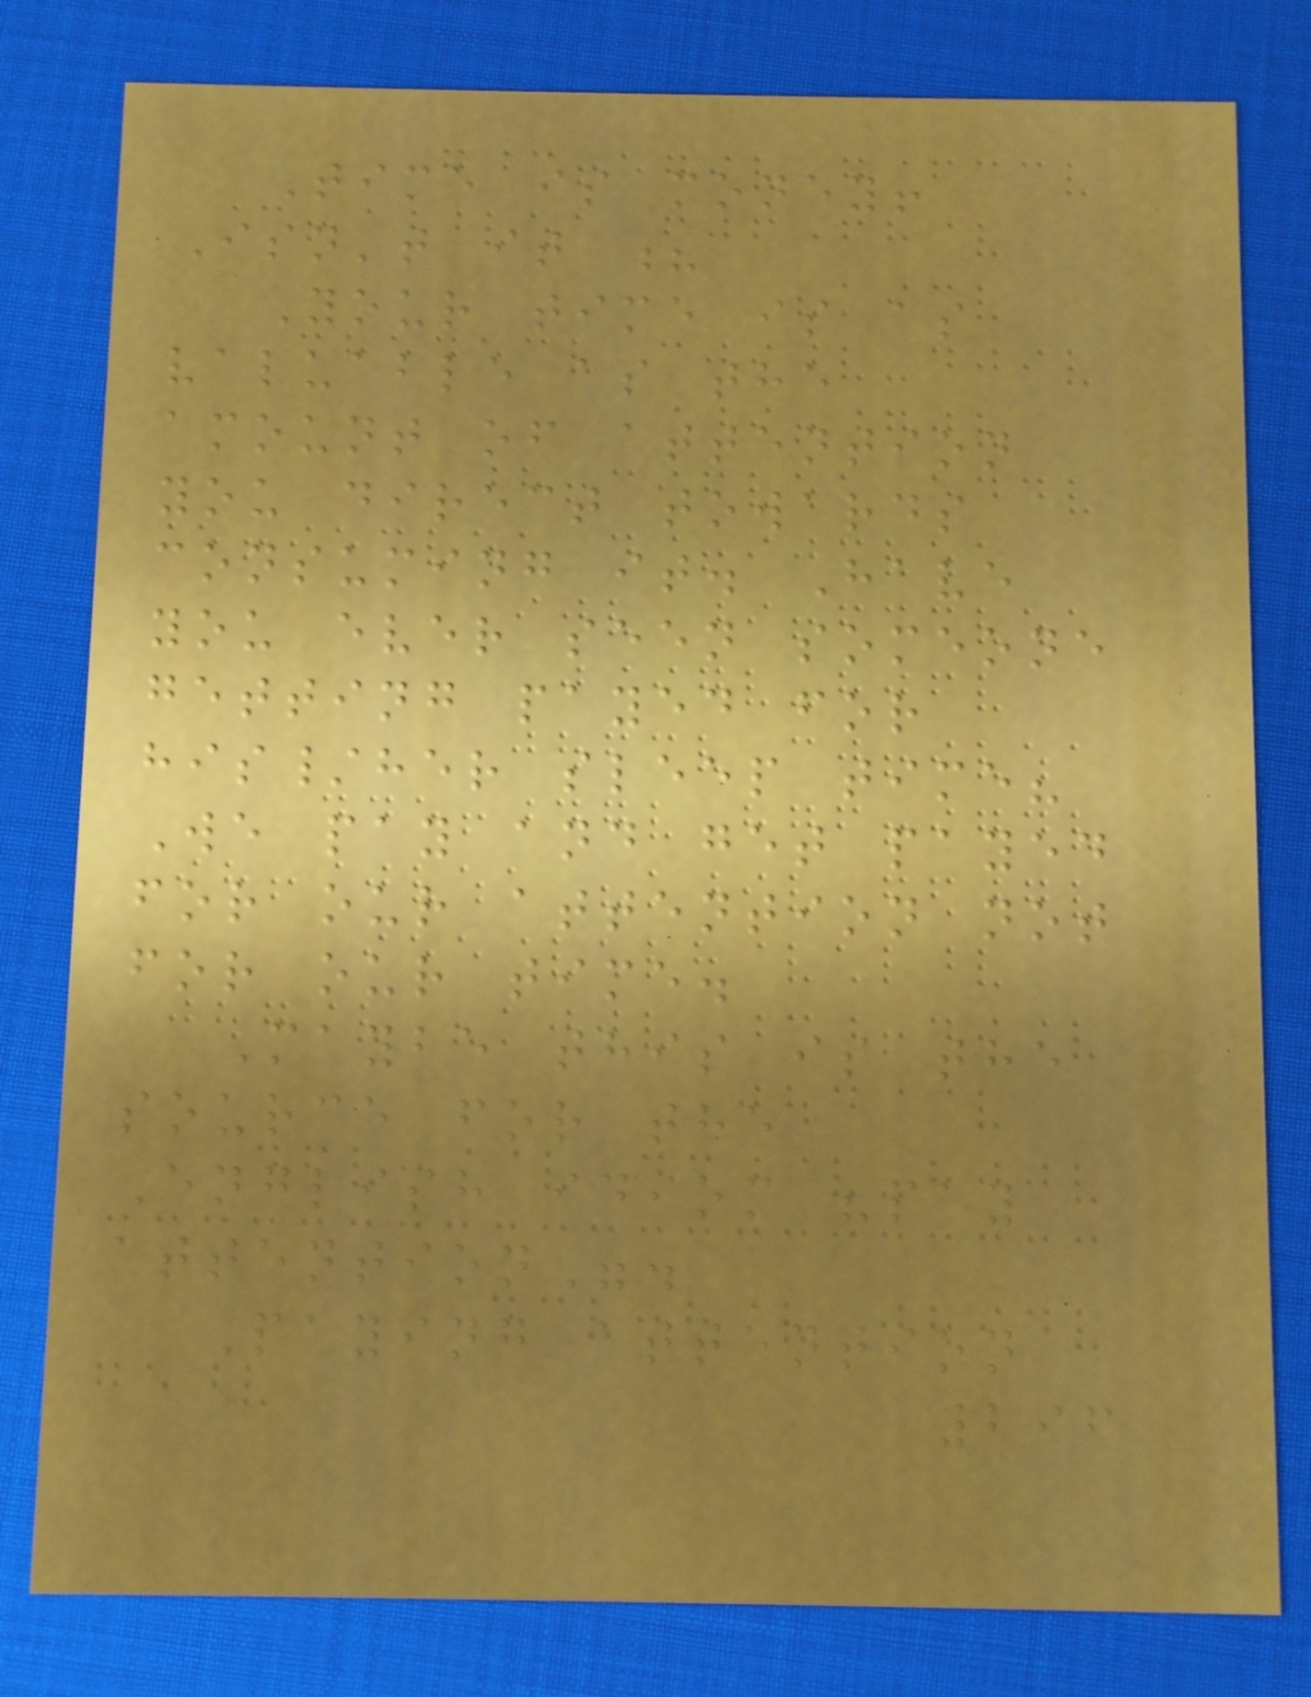Time is money!
Isn't it ?
Your time is as
valuable as the
amount of attention
you direct towards
consuming it. Have
you ever seen someone
getting payed for
his/her sleep time?
We pay and get payed
for our attention not
for our time.
Maybe this is the
source for the
English idiom "pay
attention".
Paying attention
296
